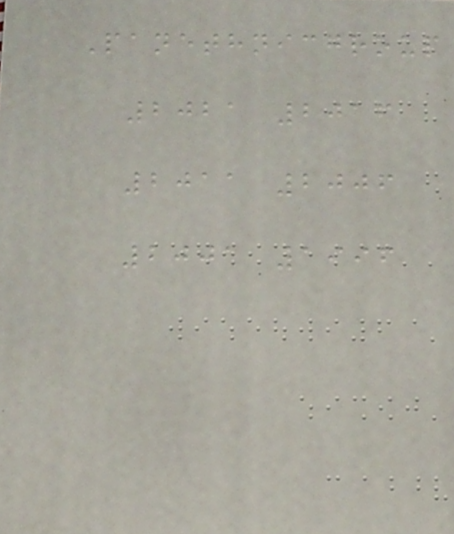Panethnicgroup
2021 2016
2011 2006
2001 1996
